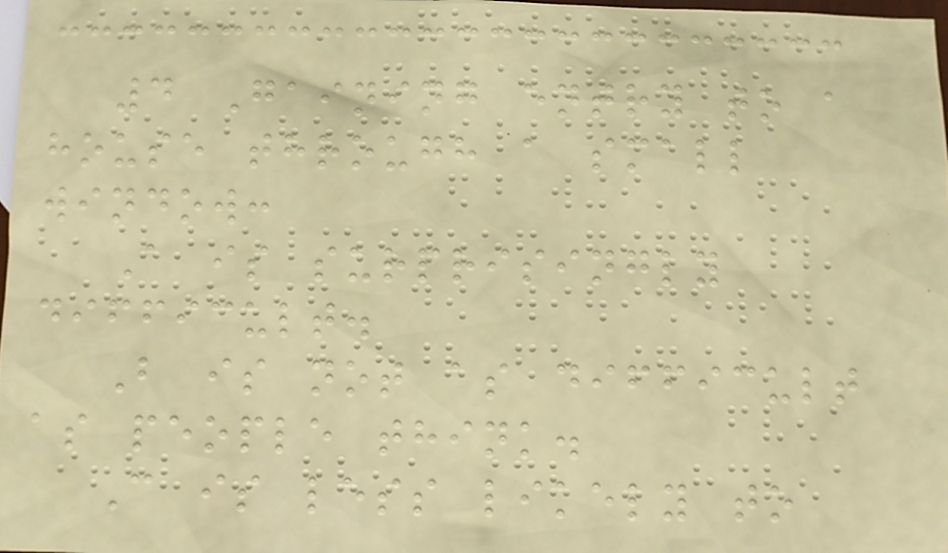4 Gaining entry to a
house through a small
window:
A is surprisingly
difficult.
B is not as difficult
as people think.
C is less likely to
